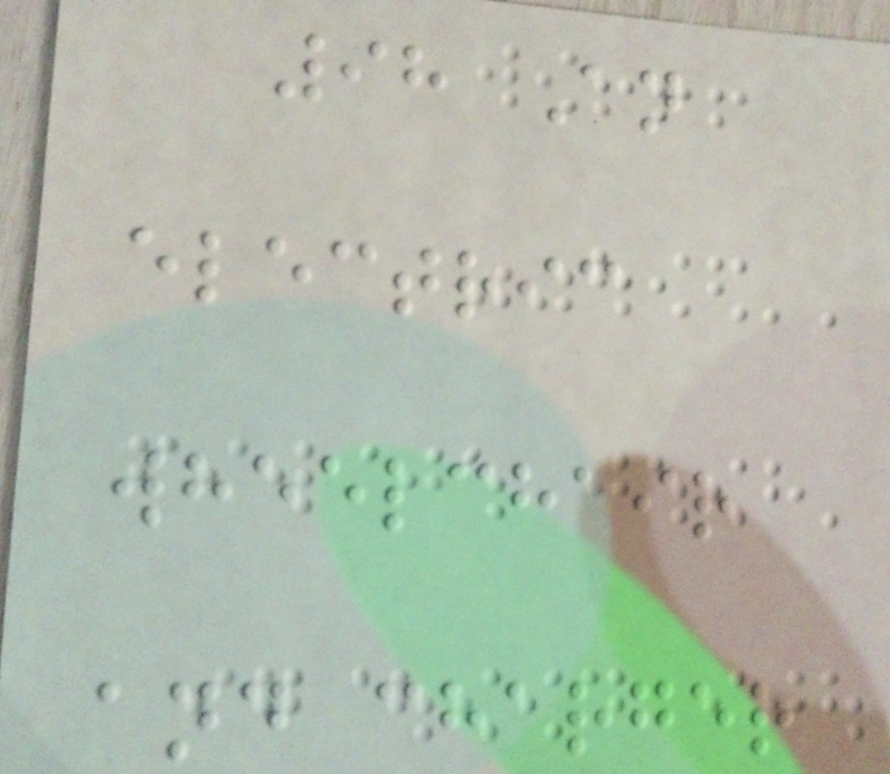98 An
electric
wheelchair
and charger
